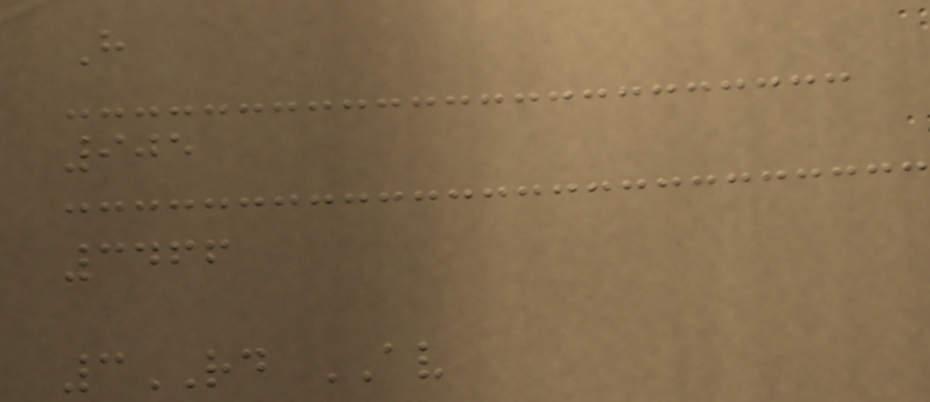H
905
3466
3RD AV
